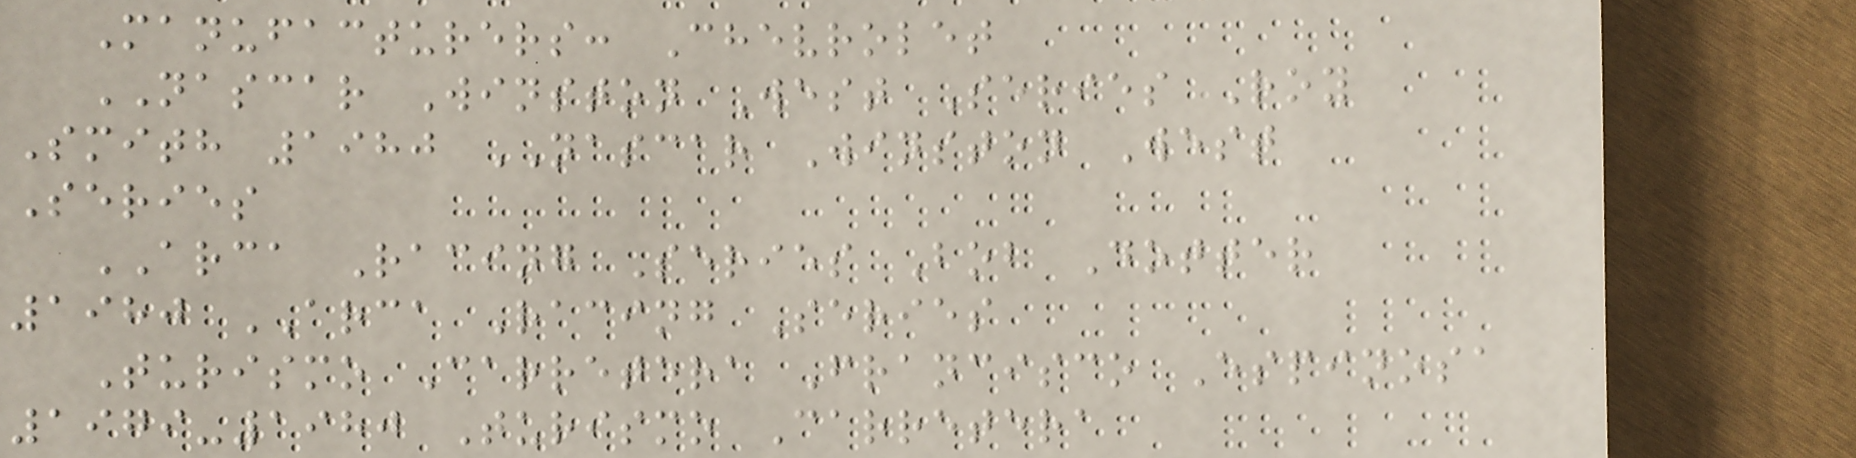Manufacturers: Chevrolet
NASCAR Winston West Series Roy
Smith 1980 NASCAR Winston West
Series
ARCA Racing Series Bob Dotter
1980 ARCA Racing Series
Turismo Carretera Francisco Espinosa
1979-1980 Turismo Carretera
